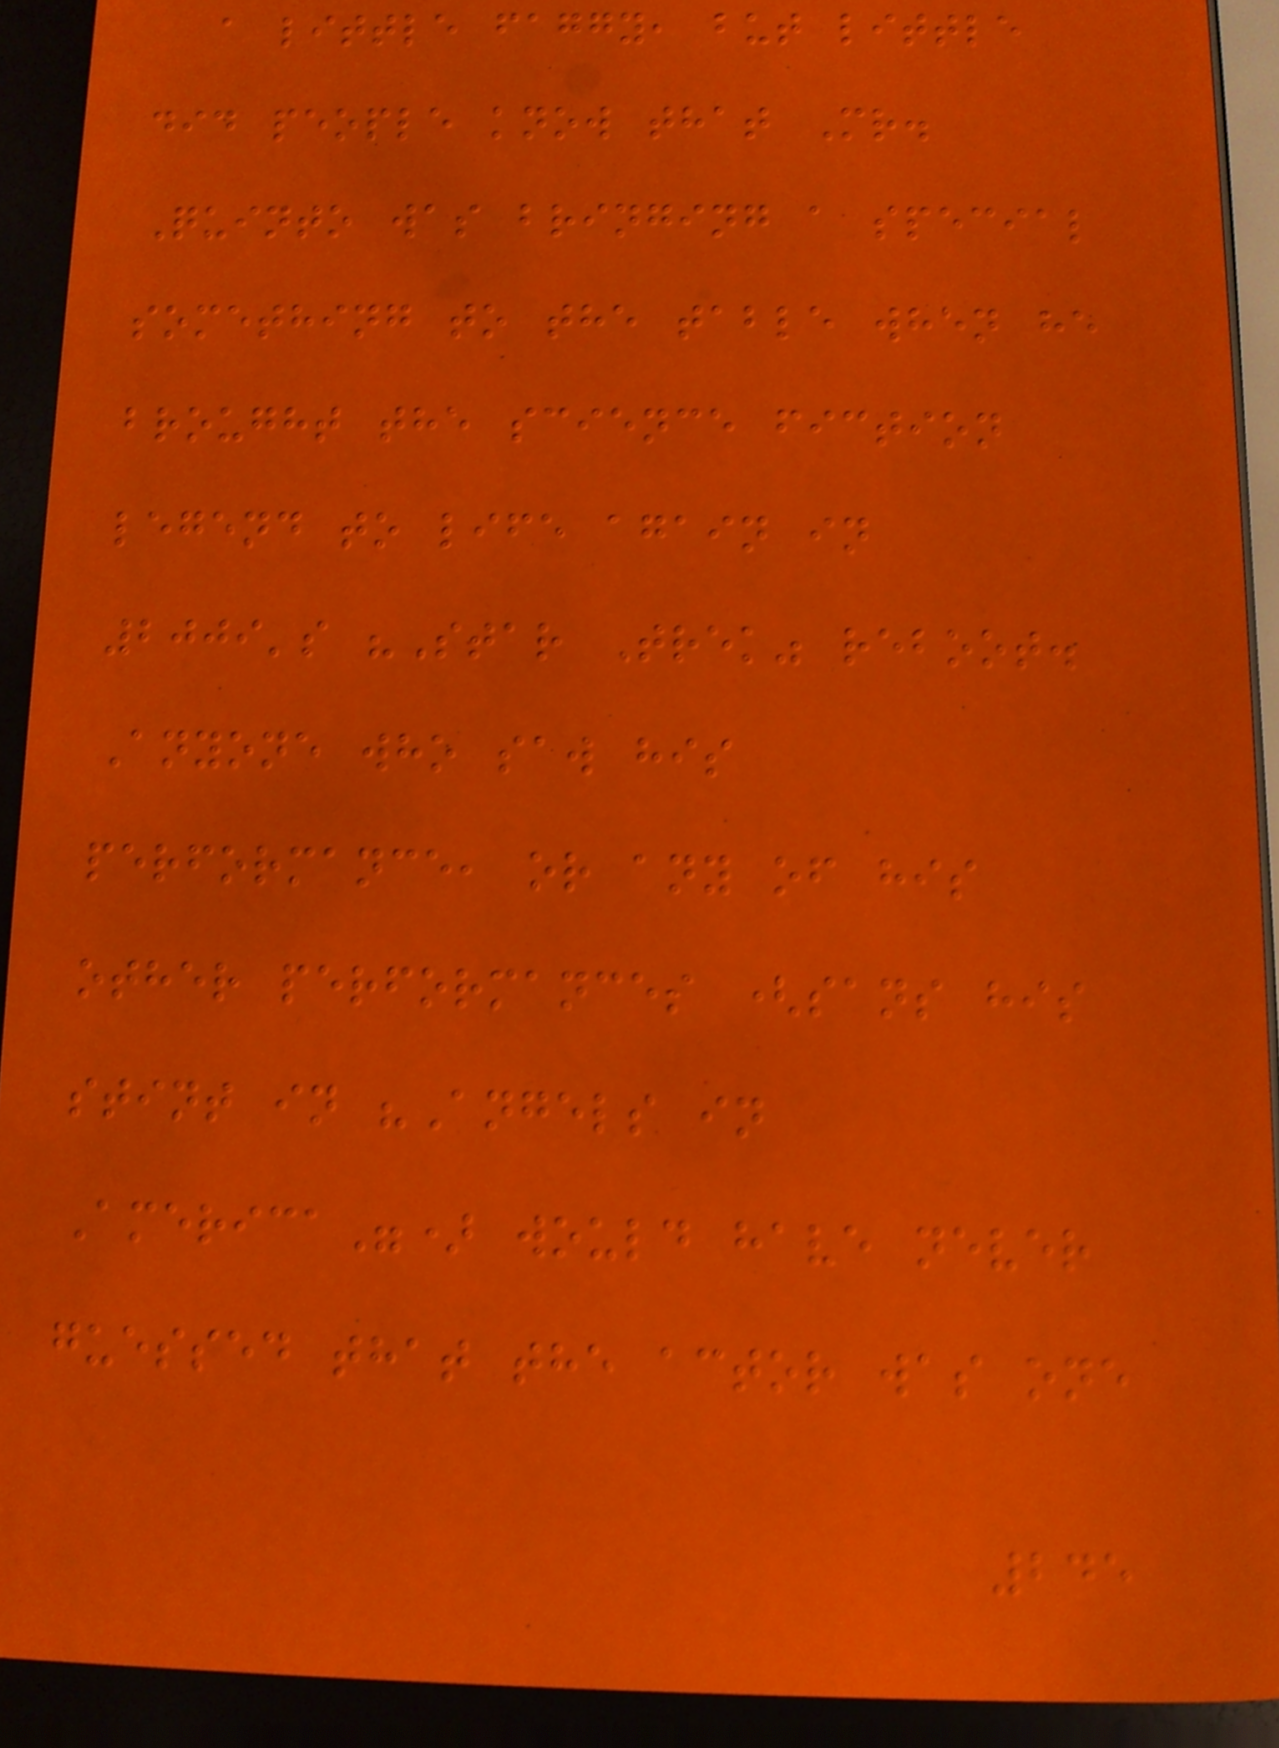a little faggy, but little
did people know that Mr.
Quinto was bringing a special
something to the table when he
brought the science fiction
legend to life again in
2009's "Star Trek" reboot.
Anyone who saw his
performance, or any of his
other performances (sans his
stint in "Angels in
America") would have never
guessed that the actor was one
245
